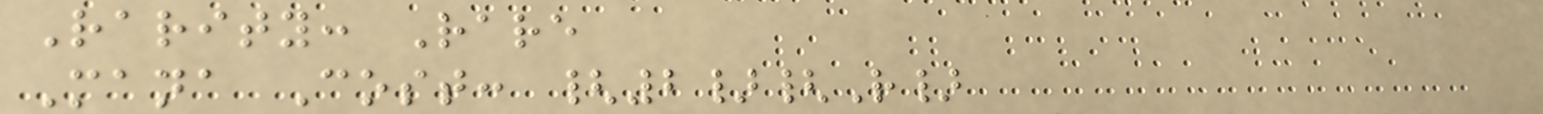Rarity: Rare
Mana Cost: {2}{R}
